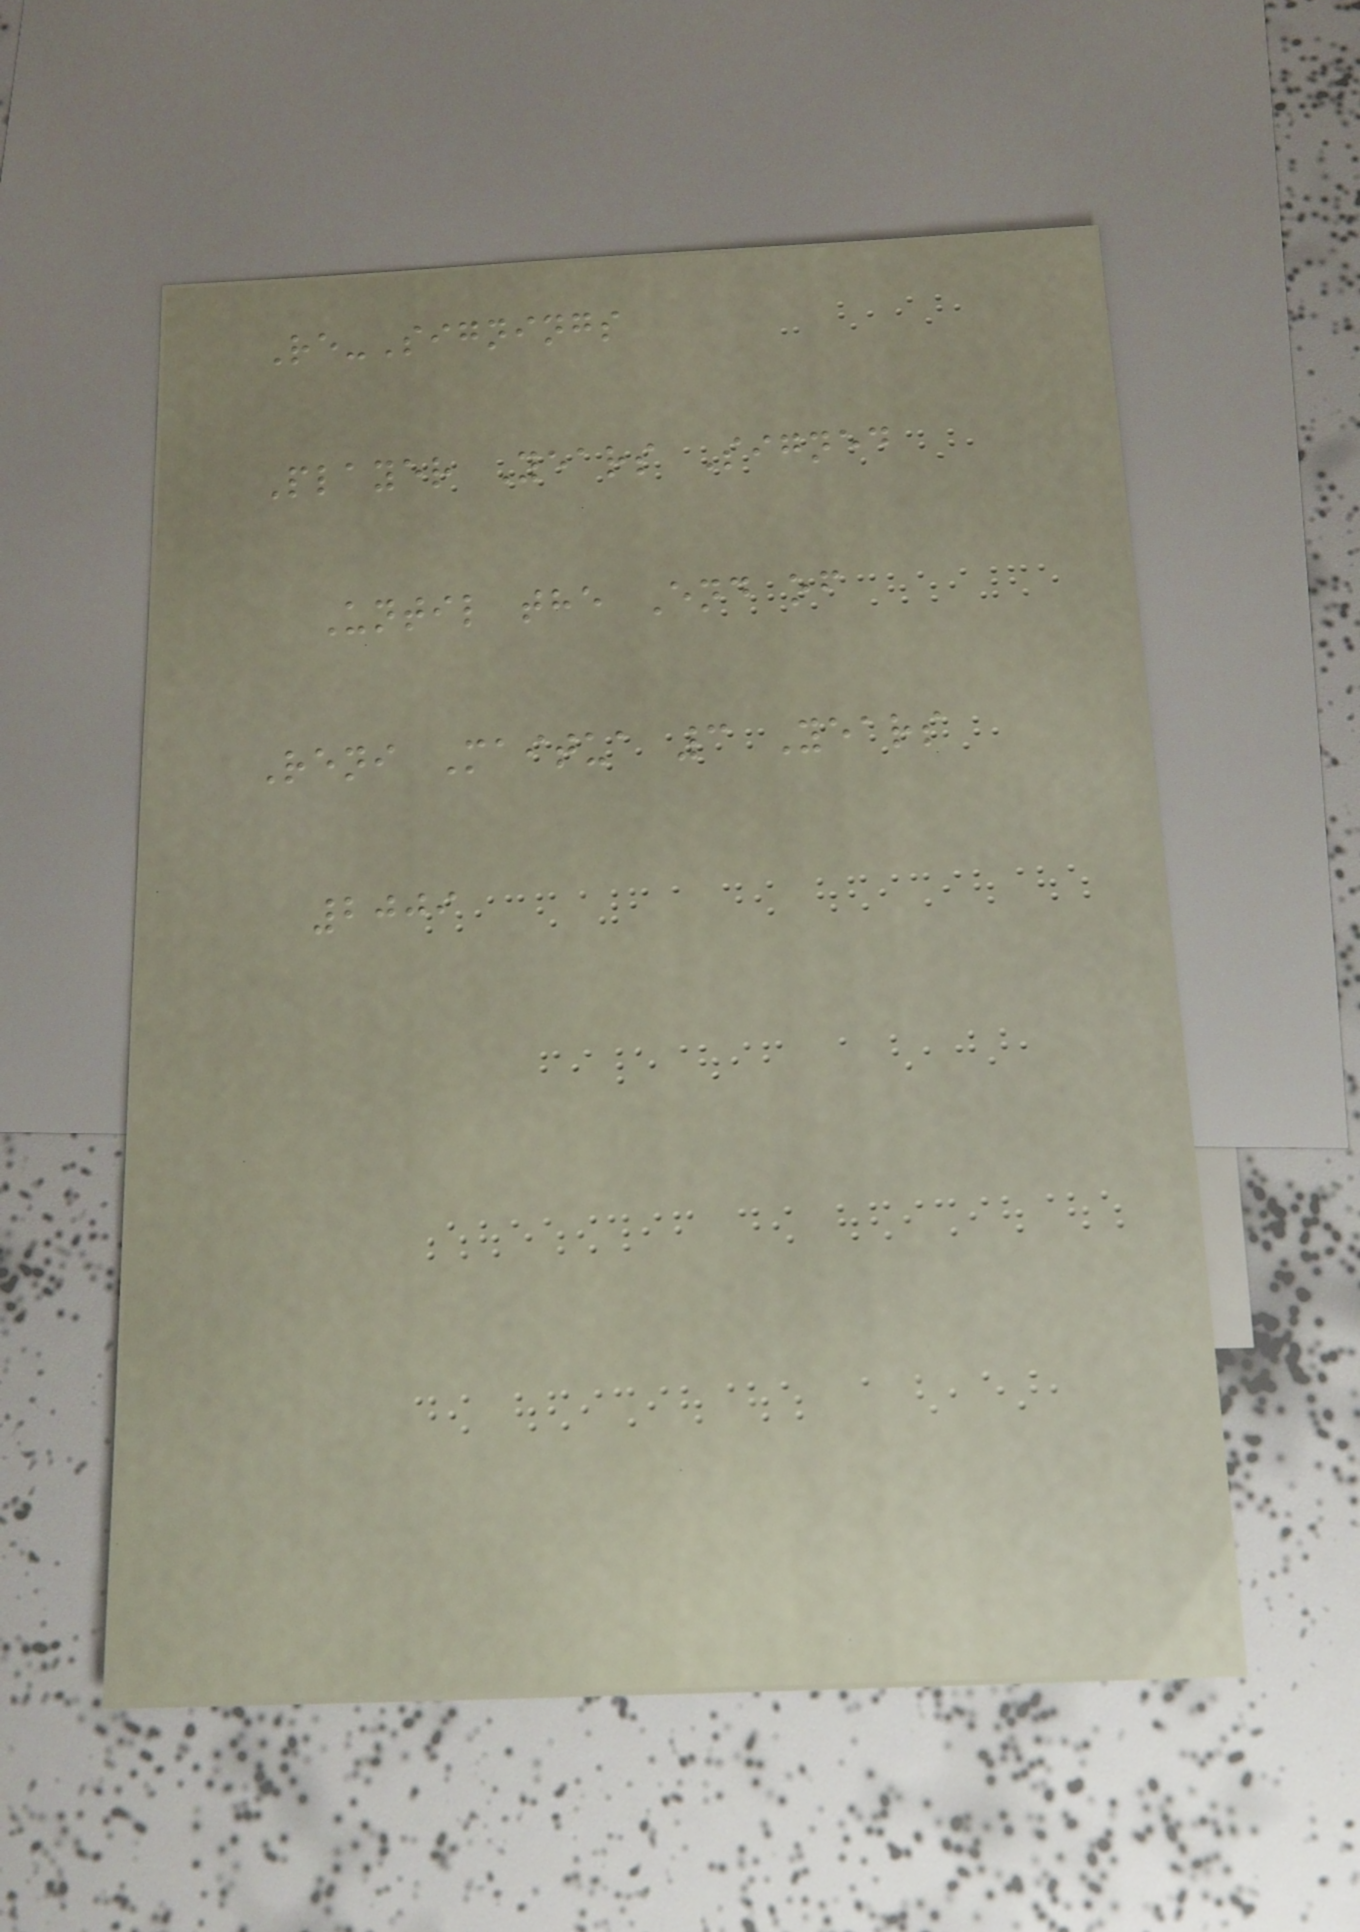Re-Signings
Player Years Signed
Until the End of
Reni Maitua 3 Years
2009
